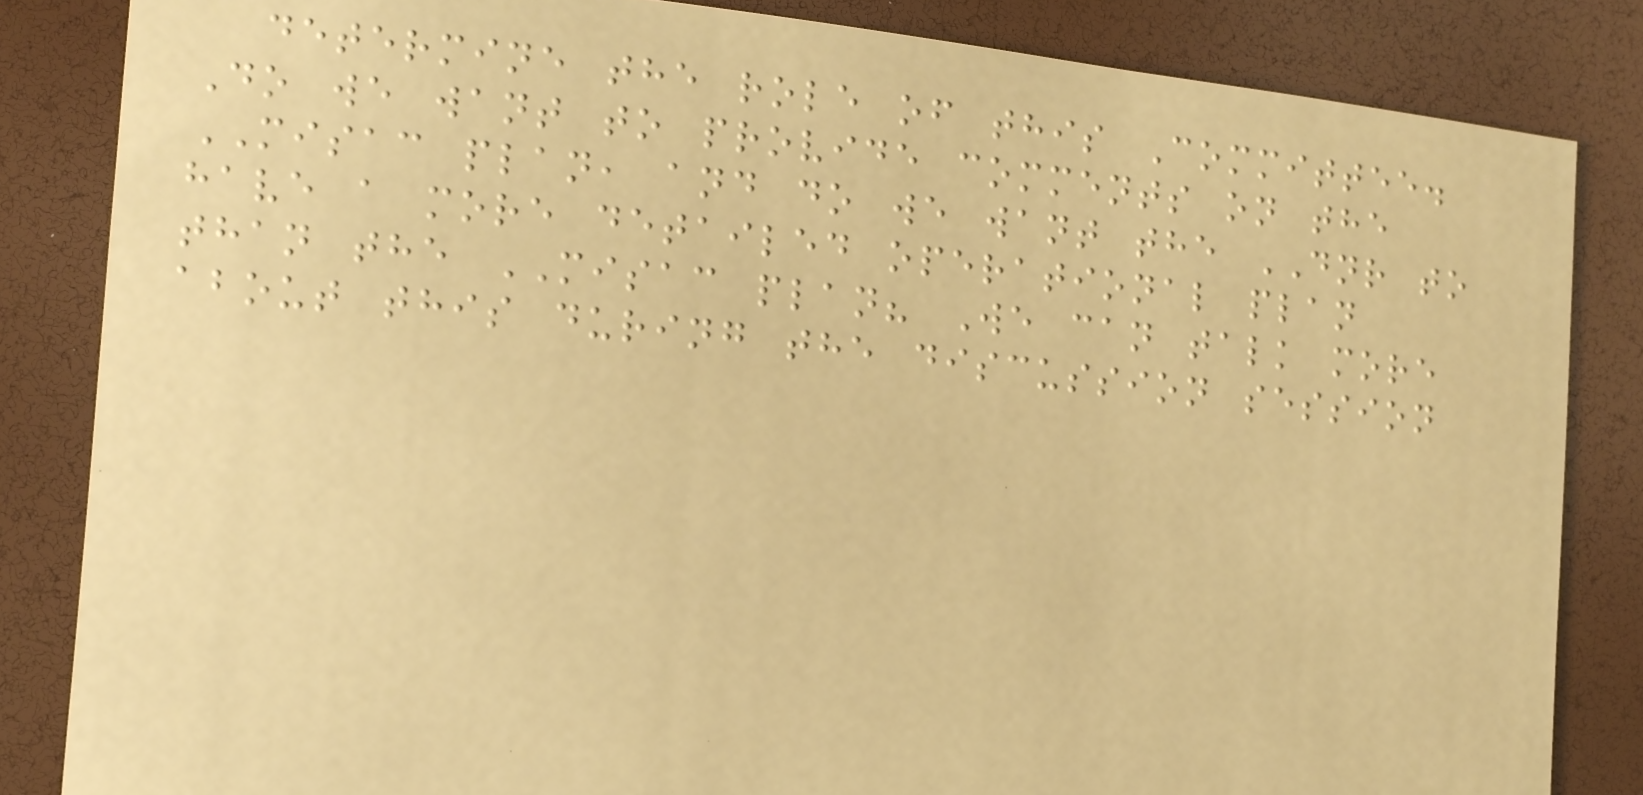determine the role of this Committee.
Do we want to provide comments on the
MISAC plan, and do we want the DNR to
have a more detailed operational plan
than the MISAC plan? We can talk more
about this during the discussion session
